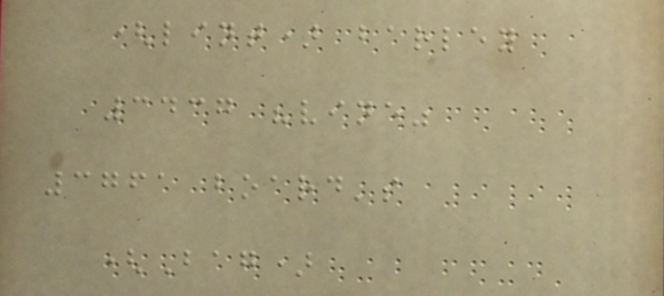(lint) barley
3437 "vine"
3761 board's
(Bag)
